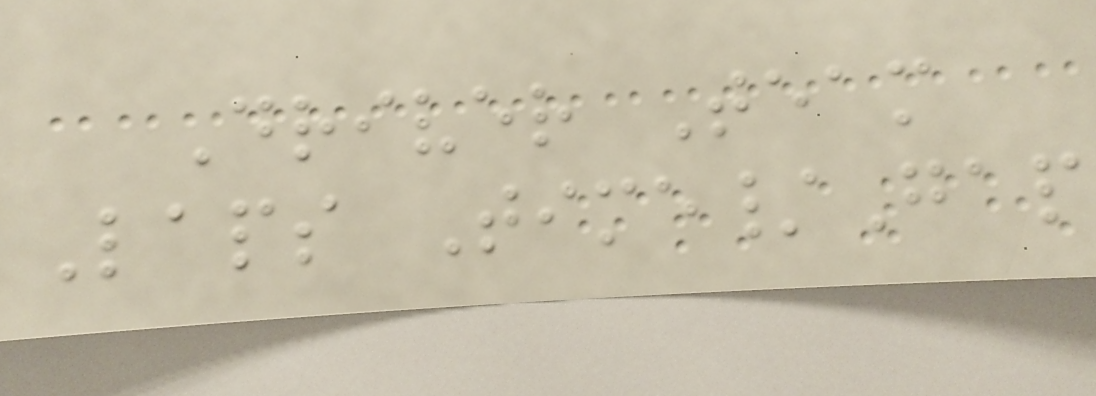Driver Team
Laps Time/Gap
